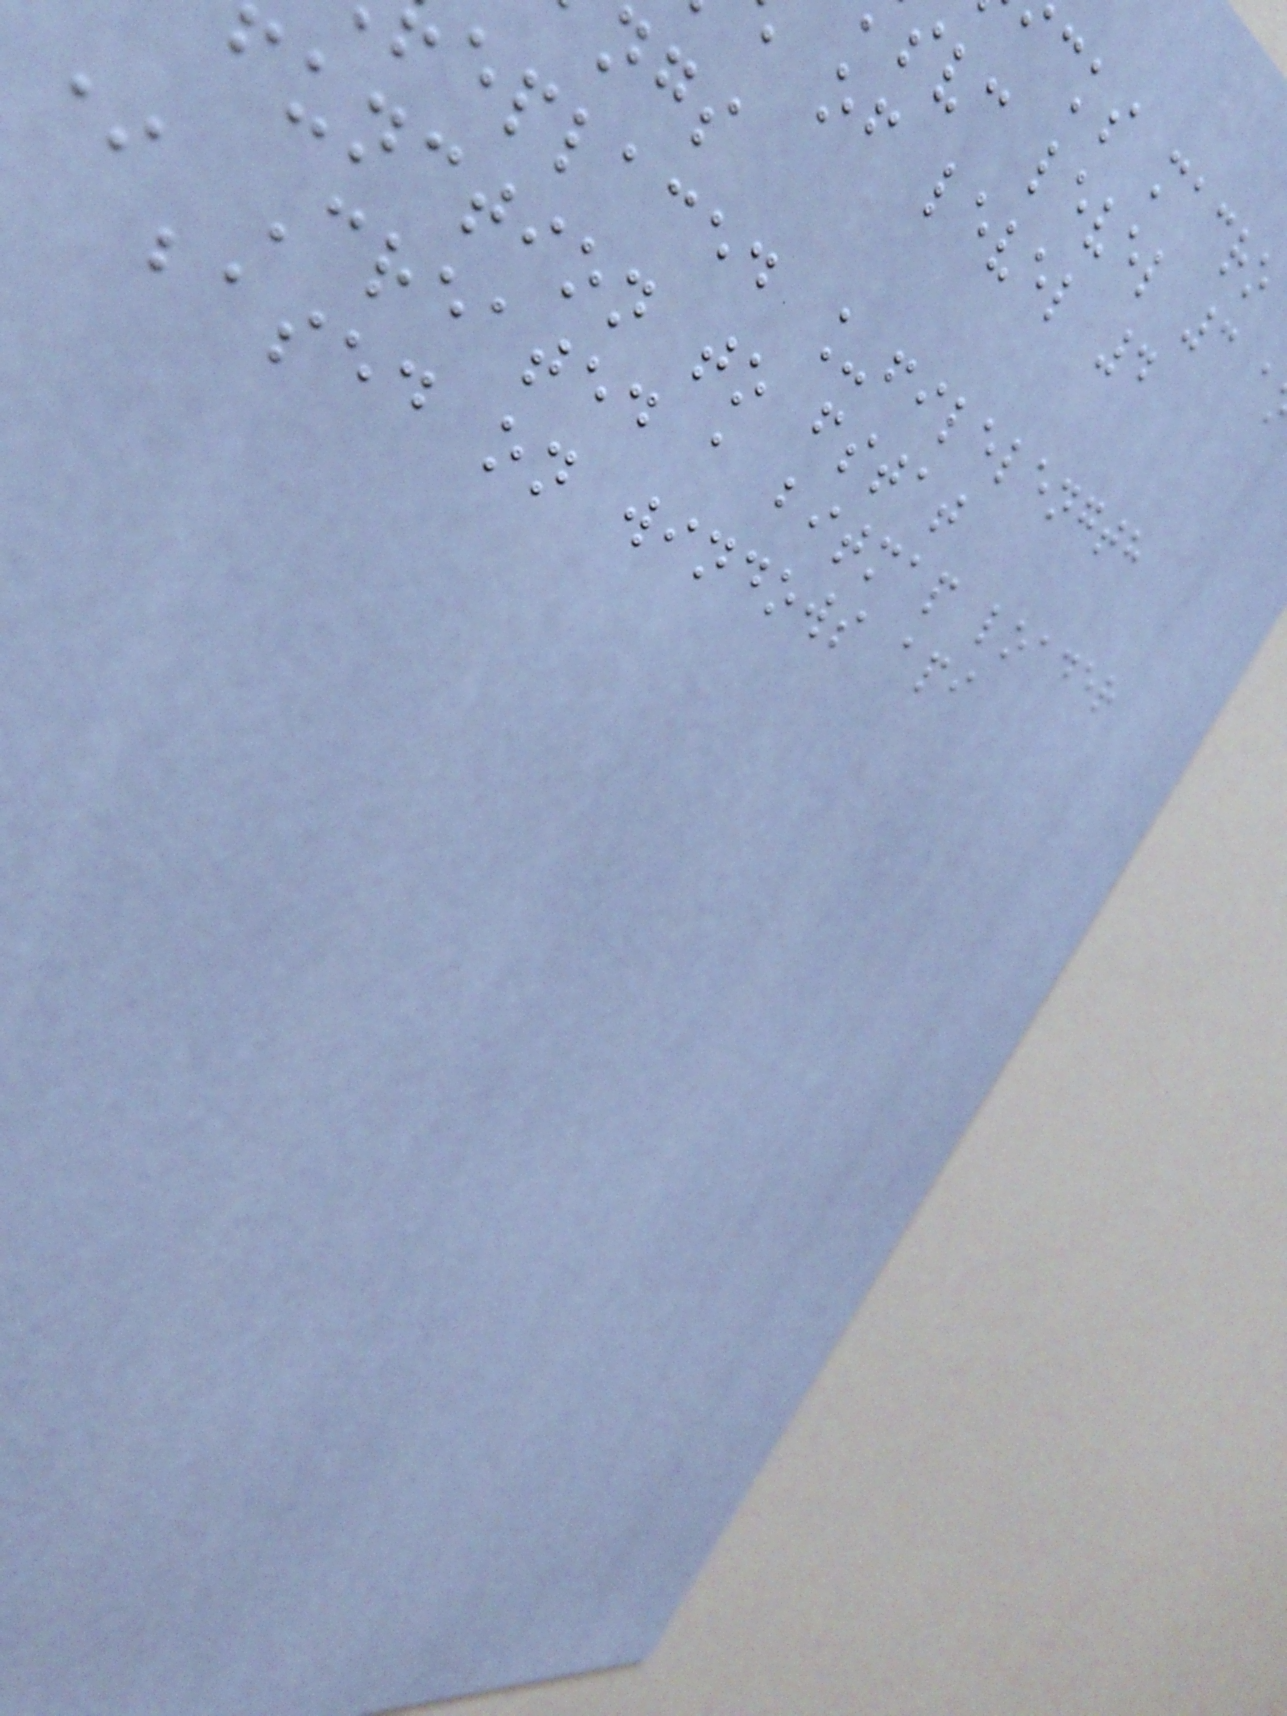cks macro
svc level 3 a
of level 4
eplaced _filelength
function to fstat
* Created a bitmap loader
based on windows api
